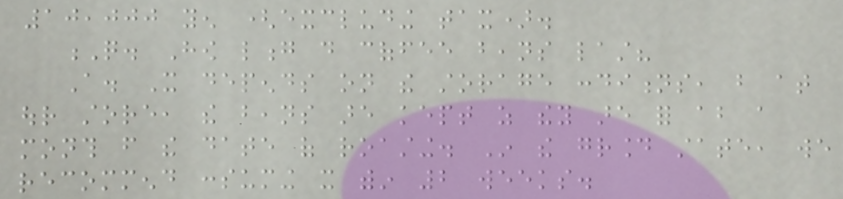10,000 yen (excluding tax).
Q. How long do coffee beans last?
A. It depends on the storage conditions, but at
our store, the beans are kept as they are for about a
month from the date of roasting. In the ground state, we
recommend consuming it within 2 weeks.
